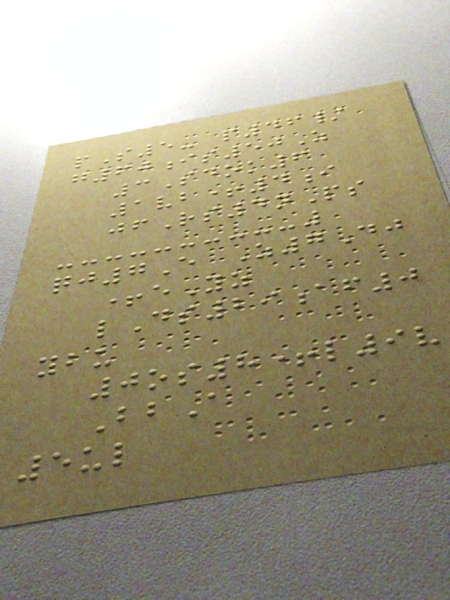pS5- p46/
g60is50Z
3Sdok6
1vb+4i
jfRs4nPs
qj7E Z7Dj
+eYz
lDs29af0
ybu
0os8+l9v
BbA
5ul
